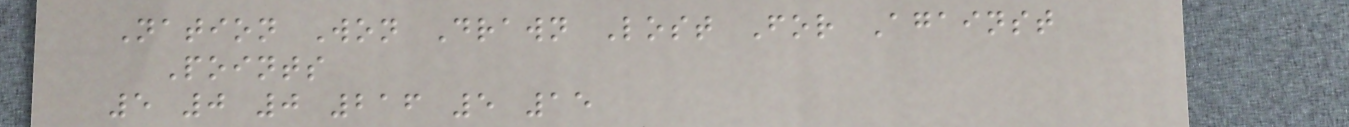Nation Won Drawn Lost For Against
Points
5 0 0 216 5 15
